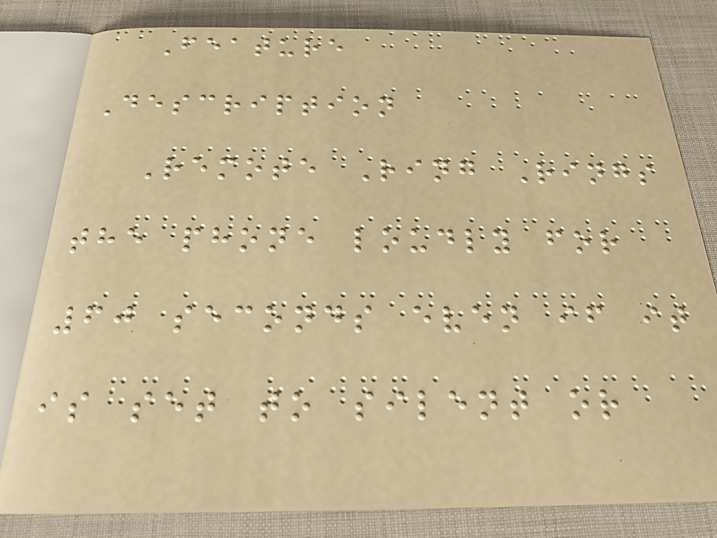Feature
Description
Remote Ring Rings
the phone loudly for
60 seconds even if it
is set to silent or
